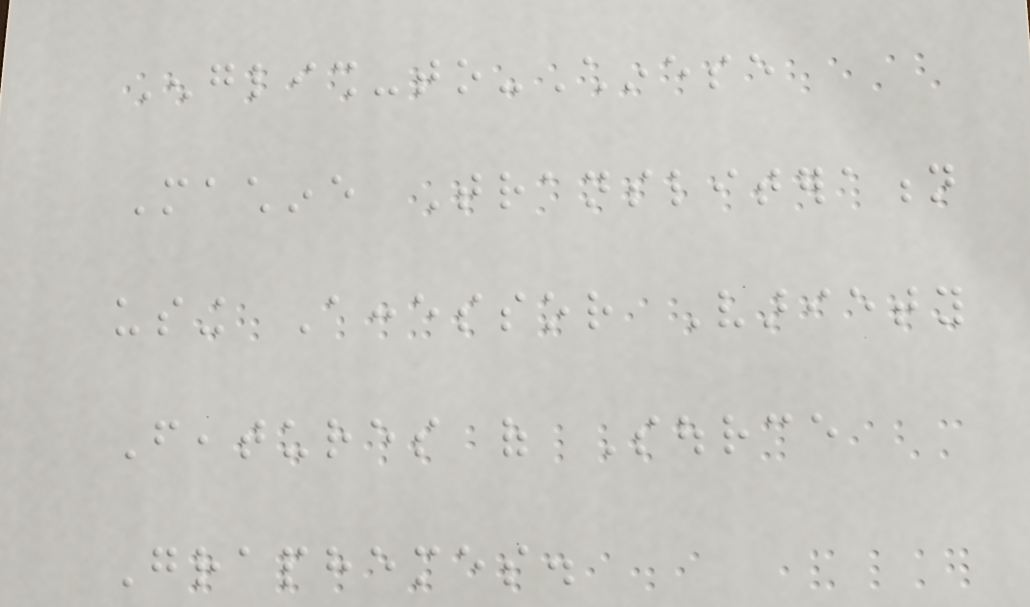English-to-Chinese
Machine Transliteration
using Accessor Variety
Features of Source
Graphemes.
